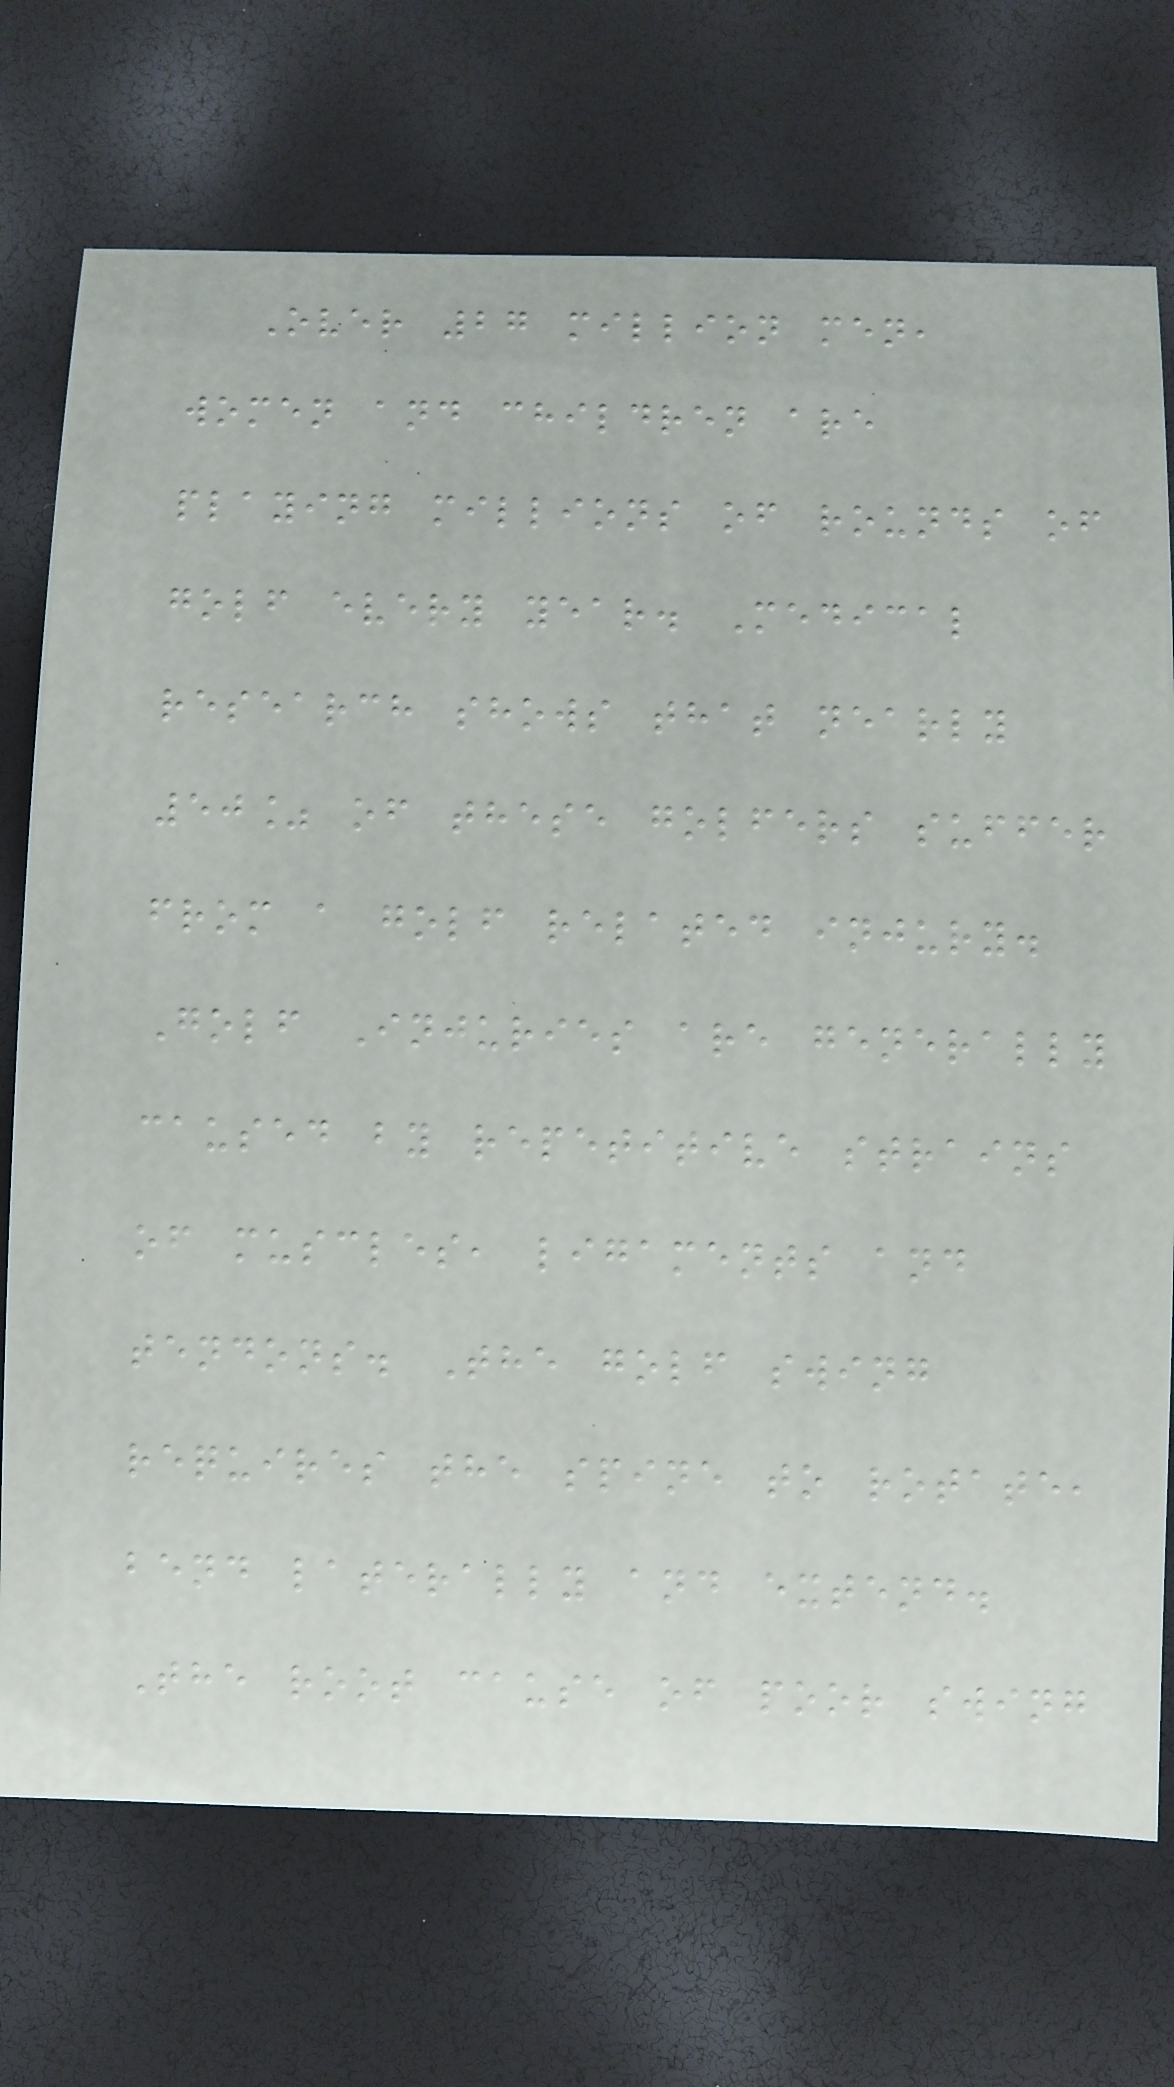Over 27 million men,
women and children are
playing millions of rounds of
golf every year. Medical
research shows that nearly
50% of these golfers suffer
from a golf related injury.
Golf Injuries are generally
caused by repetitive strains
of muscles, ligaments and
tendons. The golf swing
requires the spine to rotate,
bend laterally and extend.
The root cause of poor swing
